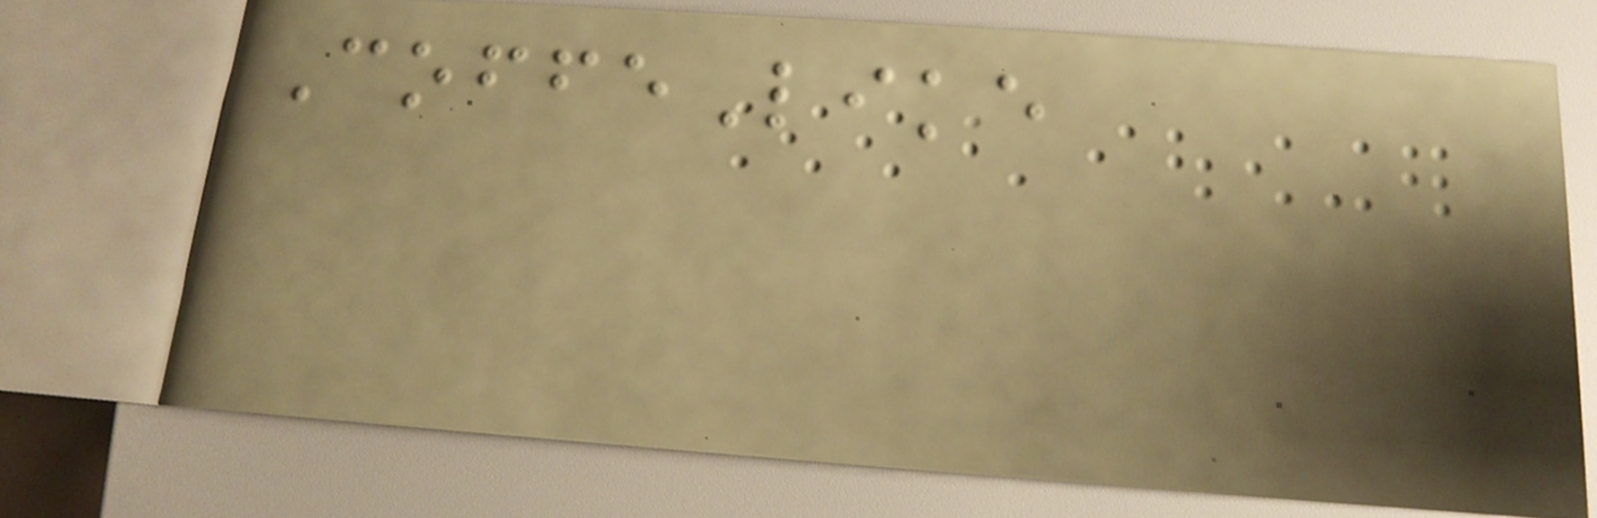CoffeLike
